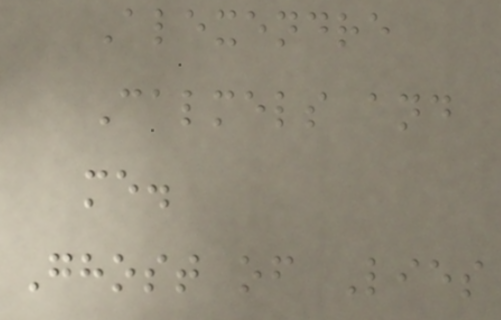Alexendre
Calmels and
me.
Ghost of Lies
